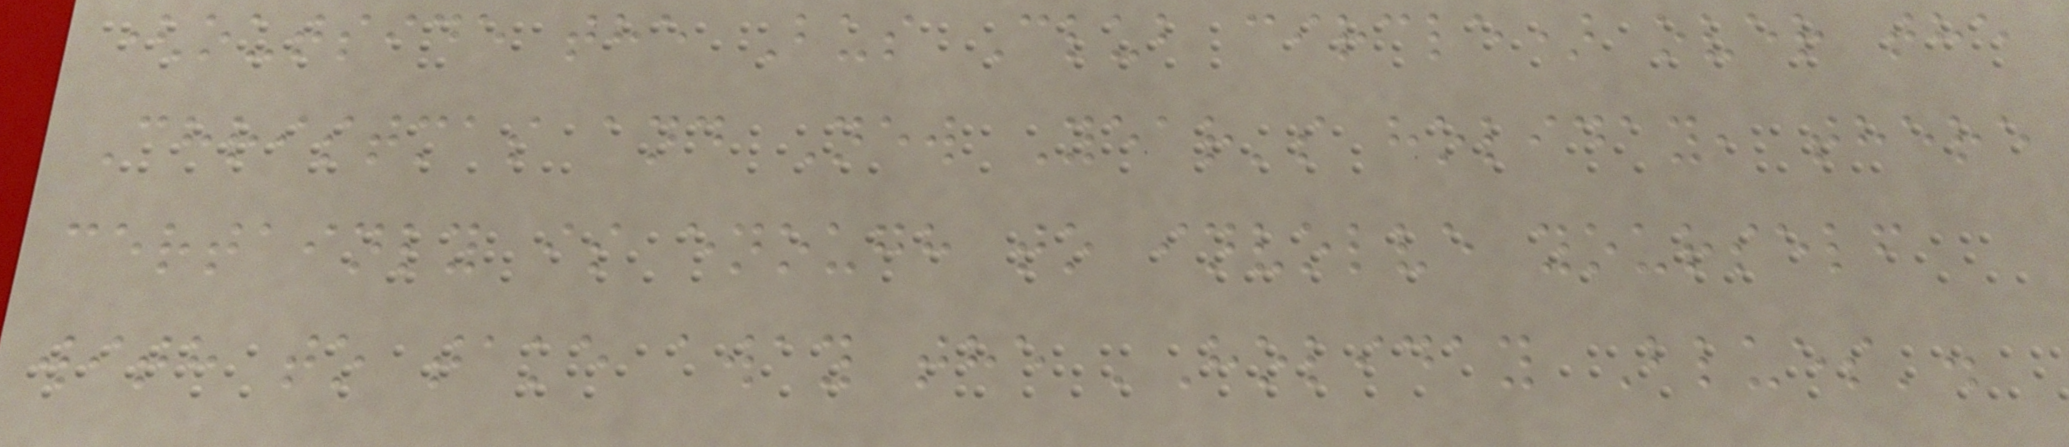(outside the Bus Club circle) over the
Christmas and New Year's holiday, there
certainly is enough to involve yourself
with to take away the 'Holiday Blues'.
